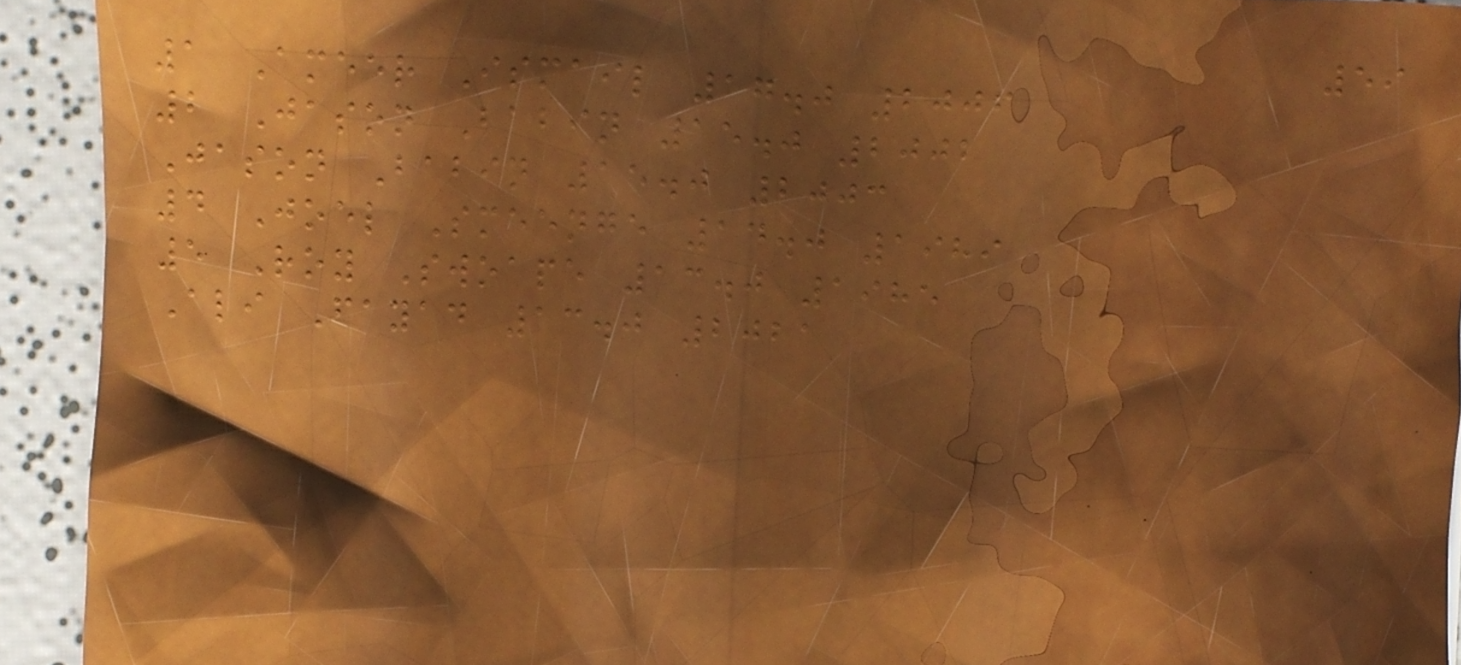59
1 Ameer Ismail 17.0 2006
2 Jason Babin 15.0 2002
Jason Babin 15.0 2003
4 Joel Smeenge 14.0 1989
5 Roy Swoape 13.0 1985
Ali Fayad 13.0 2021
